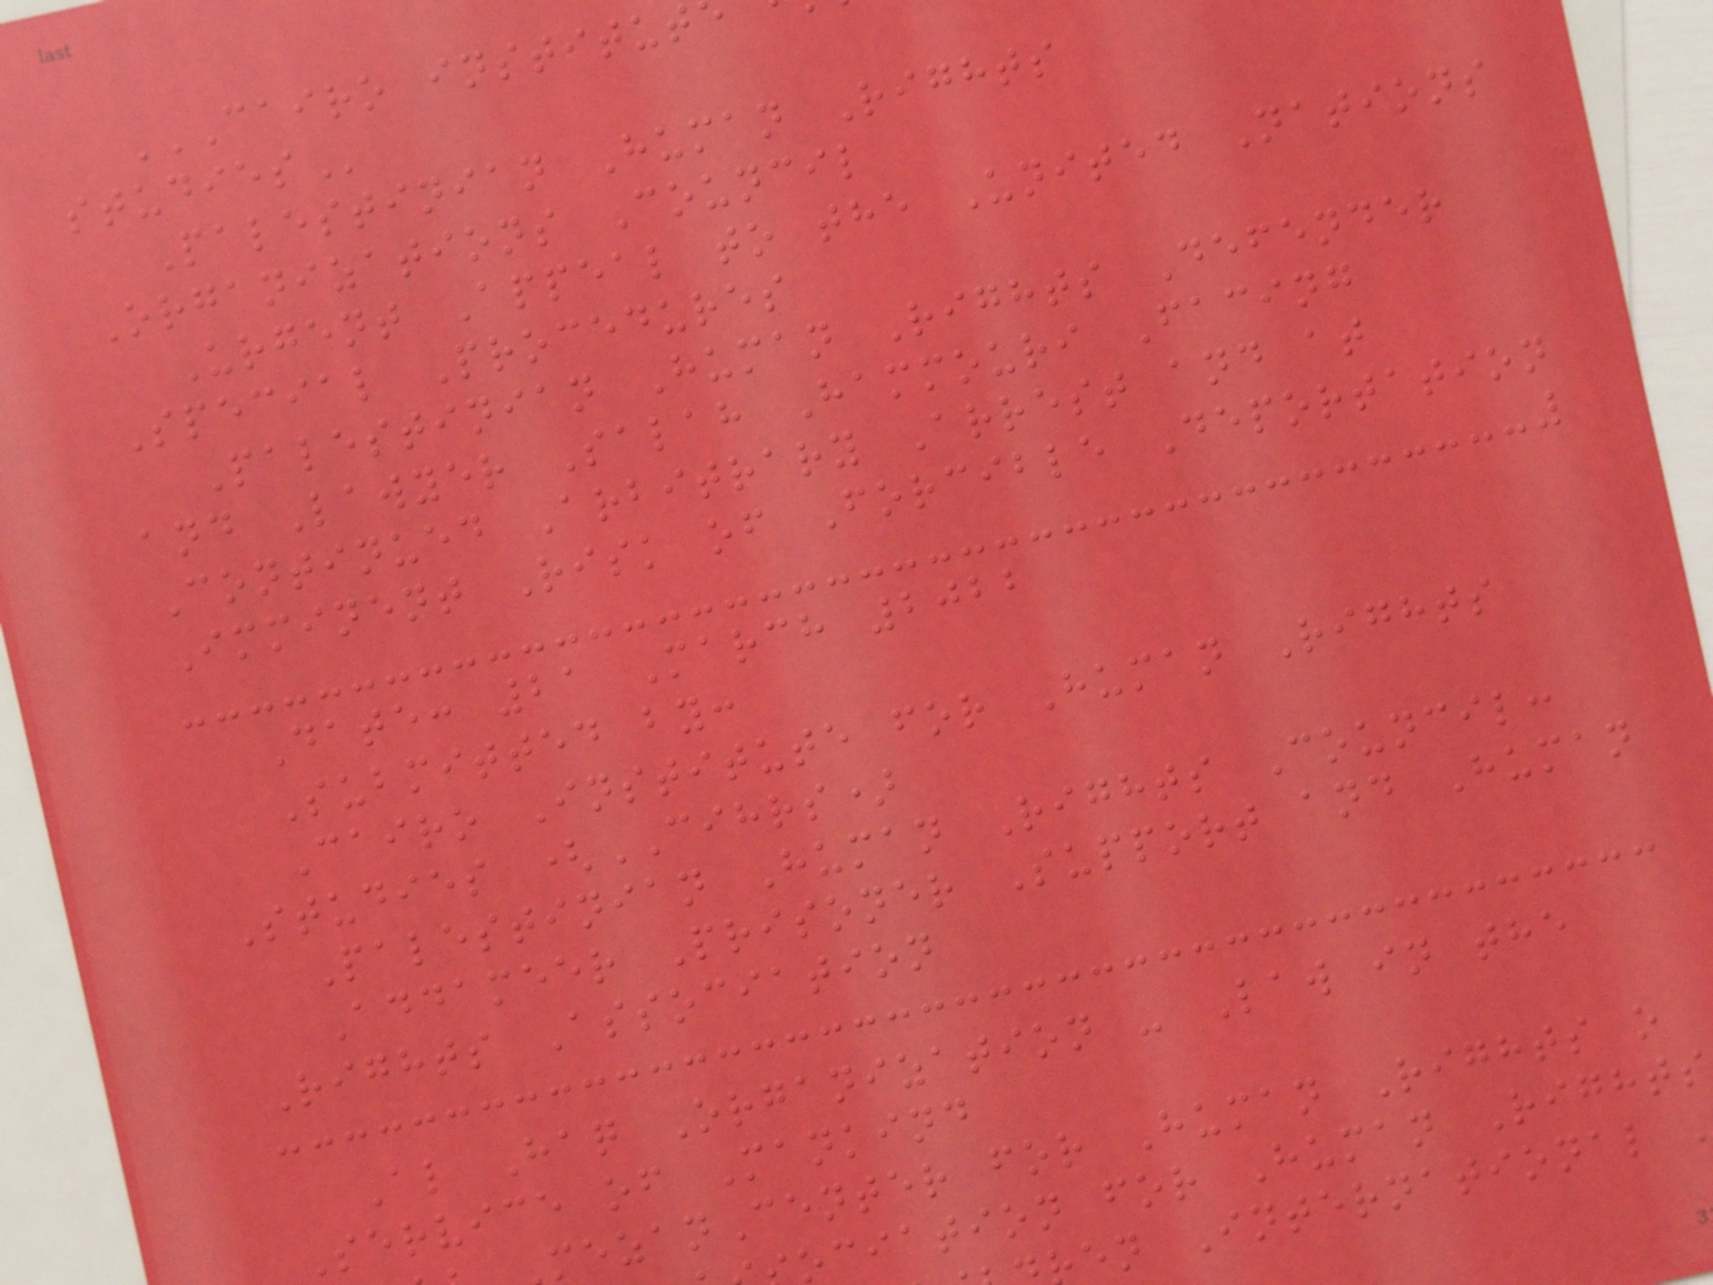Palestinian Human Rights
Organizations Council
Urgent Appeal to the United Nations
Special Procedures
Palestinian Human Rights Defender
and Lawyer Salah Hammouri Facing
Continued Arbitrary Arrest and at
Imminent Risk of Forcible Deportation
Date: 21 March 2022
Submitted by:
Cairo Institute for Human Rights
Studies (CIHRS)
Palestinian Human Rights Council:
Addameer Prisoner Support and Human
Rights Association
Al Haq Organization - Law in the
Service of Mankind
ezanCenter for Human Rights o
ociation for Human Rights
en International
